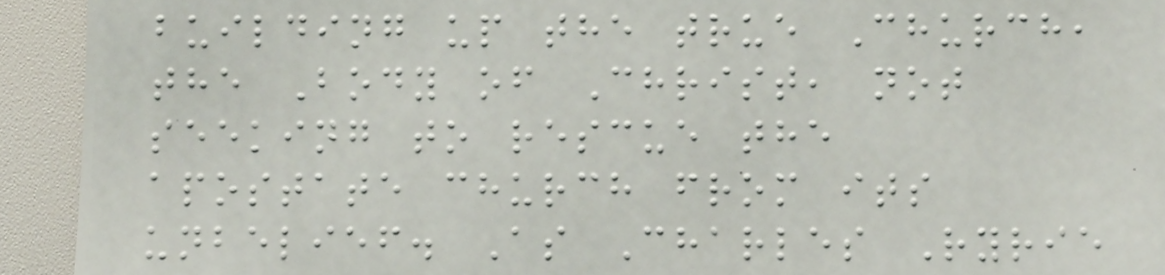building up the true Church,
the Body of Christ, not
seeking to rescue the
apostate church from its
unbelief. As Charles Ryrie
